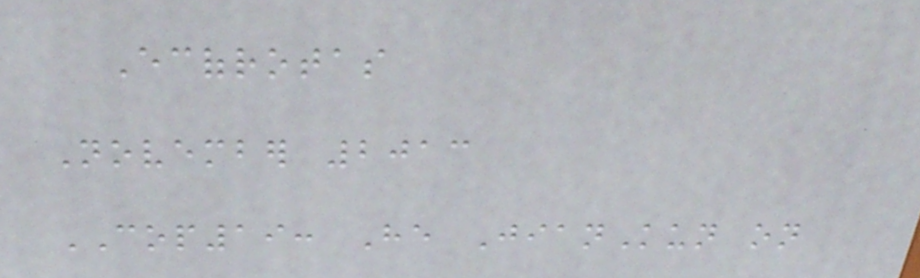Ecofrotas
November 2013
COP19: He JianKun on
